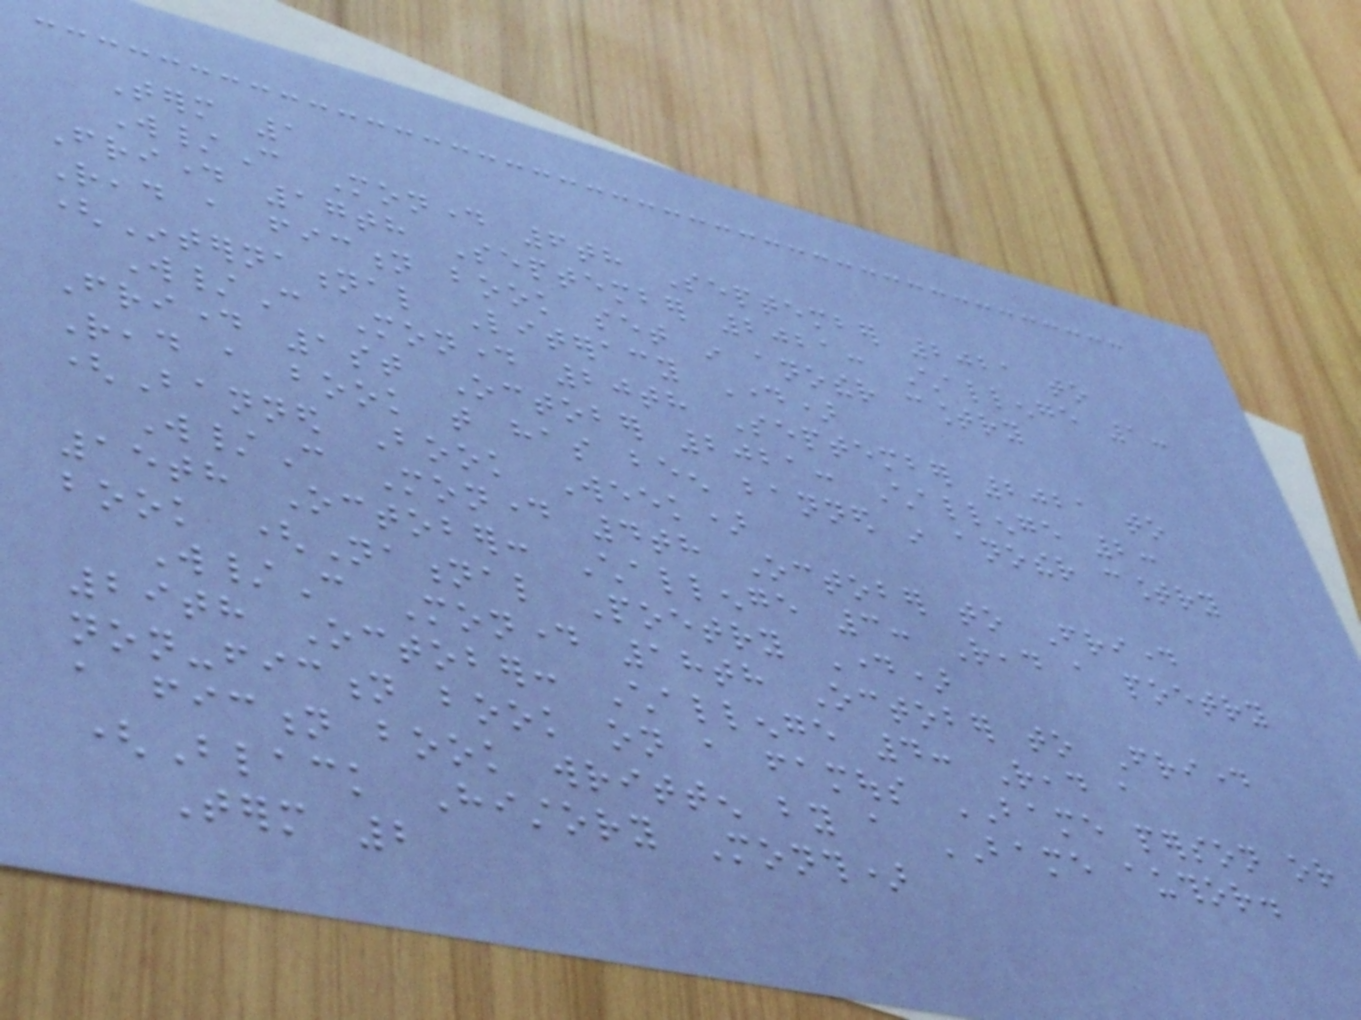Term 1
W/C Monday 6th September 2021 to
Friday 17th September 2021: Challenge 1:
Read a fiction book set in another country
(International Literacy Day)
W/C Monday 20th September 2021 to
Friday 1st October 2021: Challenge 2:
Read a book that has been banned in another country
(Banned Book Week)
W/C Monday 4th October to Friday
15th October: Challenge 3: Read a poetry
book (National Poetry Day)
W/C Monday 18th October to Friday
29th October: Challenge 4: Read a
non-fiction book on a famous BAME person or
a fiction book written by a BAME author.
(Black History Month)
Term 2
